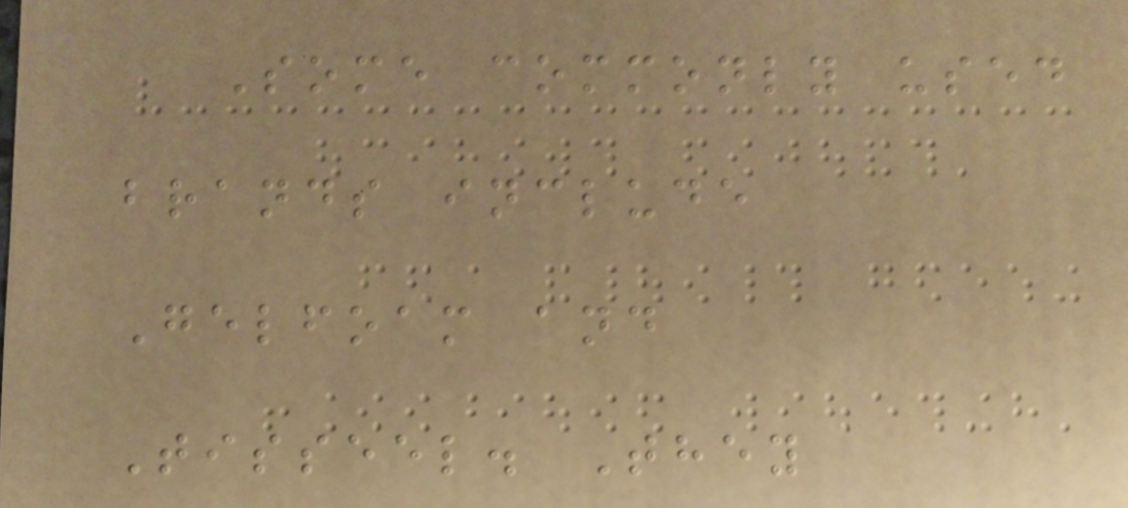Some commonly used
brands include
Gelfoam and
Tisseel. They
